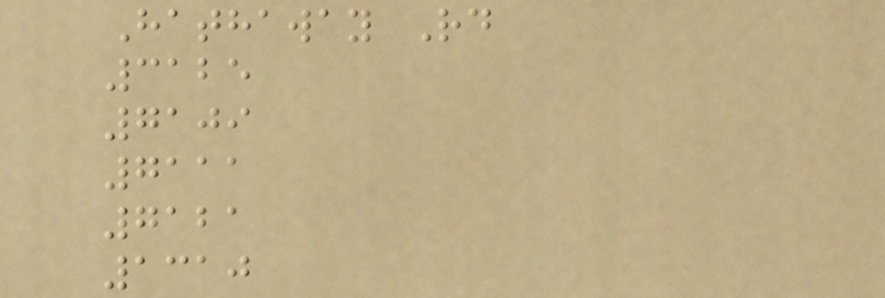Hathaway Rd
3125
7109
7111
7121
1310
